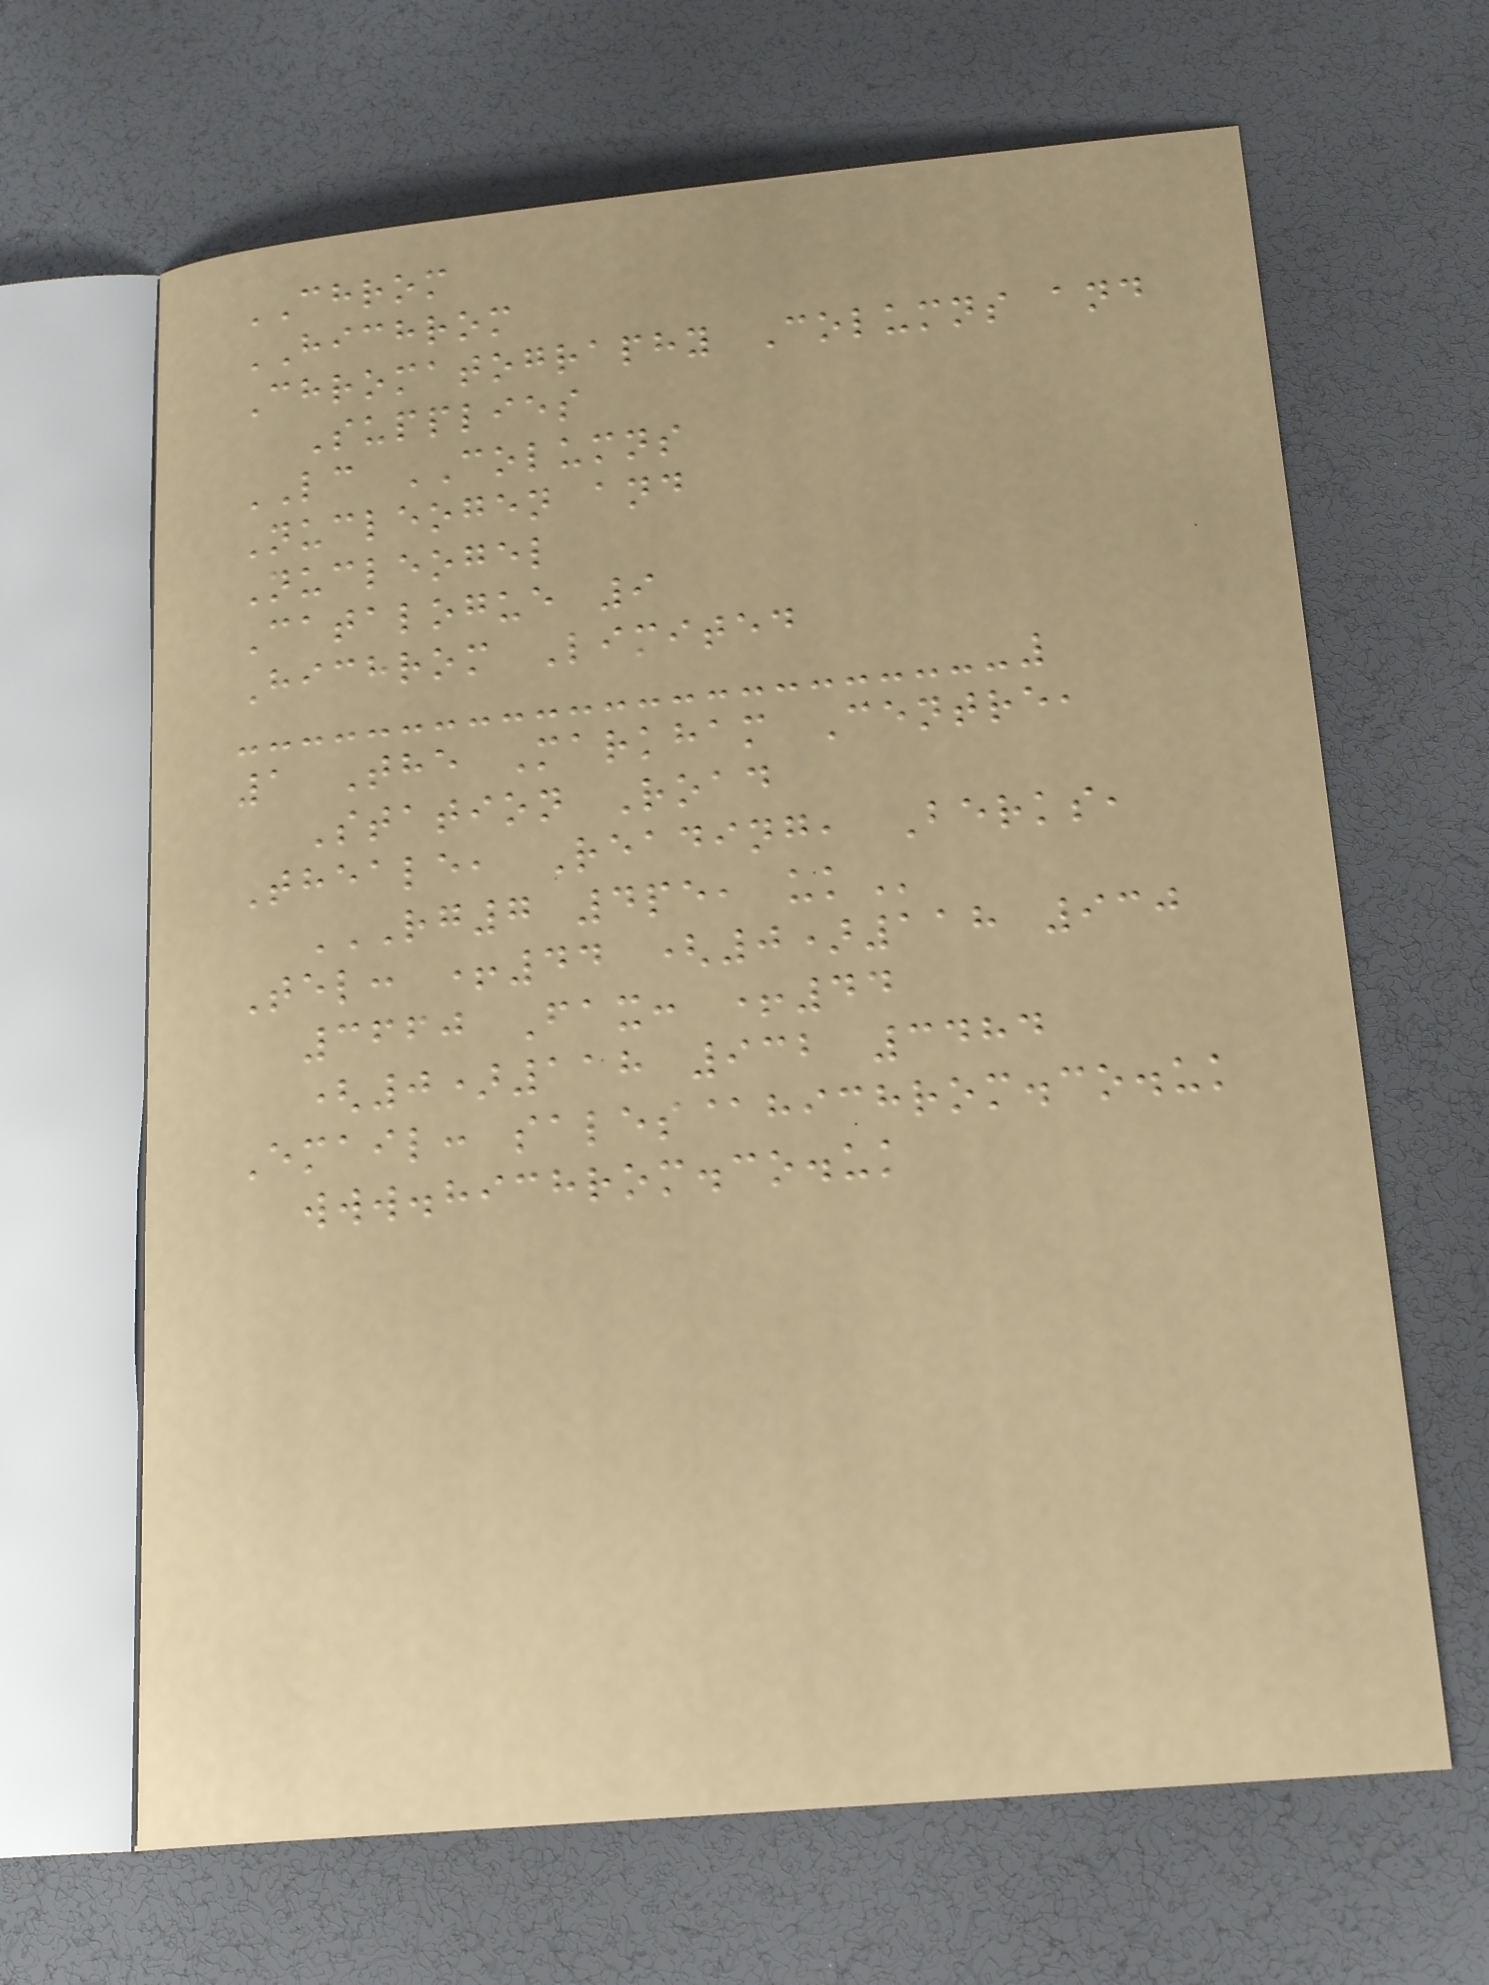CHROM
HICHROM
Chromatography Columns and
Supplies
LC COLUMNS
Nucleogen and
Nucleogel
Catalogue 9
Hichrom Limited
1 The Markham Centre,
Station Road
Theale, Reading, Berks,
RG7 4PE, UK
Tel: +44 (0)118 930
3660 Fax: +44
(0)118 932 3484
Email: sales@hichrom.co.uk
www.hichrom.co.uk
